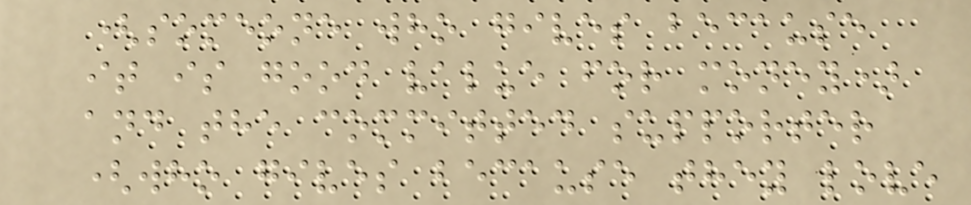(someone who gives because
it is good value for money)
and the committed supporter
(who gives because they love
